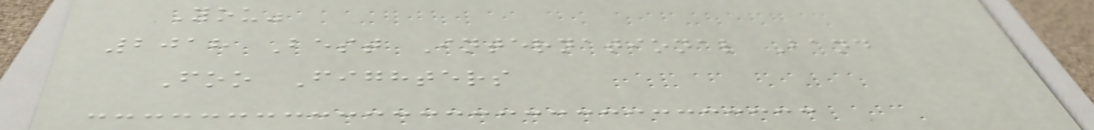You"
2018 Best International Band
Foo Fighters
